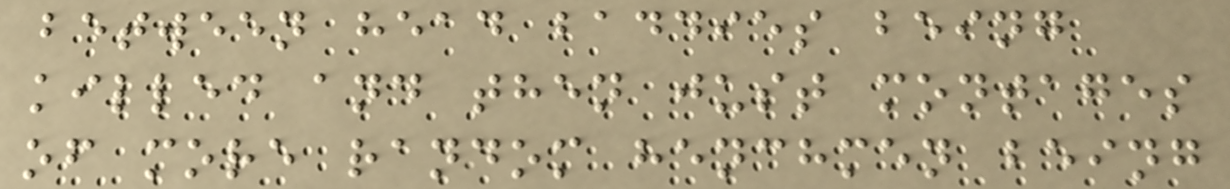between head baddies being
killed and then just montages
of more random henchmen being
